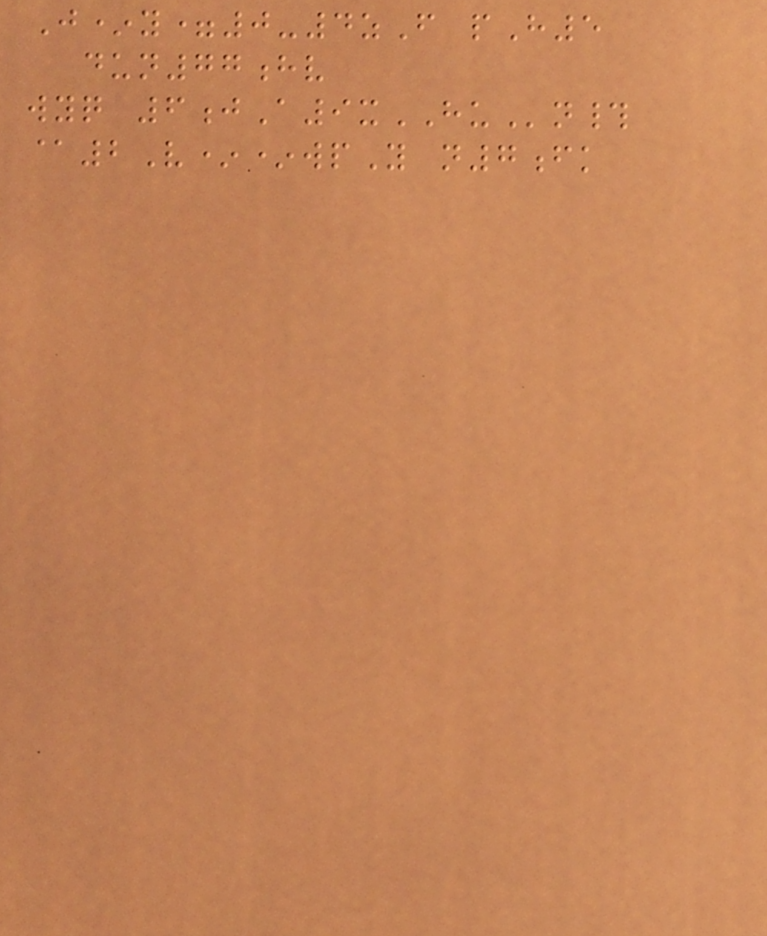J*y=0-4zF pH5
dun77hv
wyq 6jA9xHUn#
@2V**wpY n7fk
